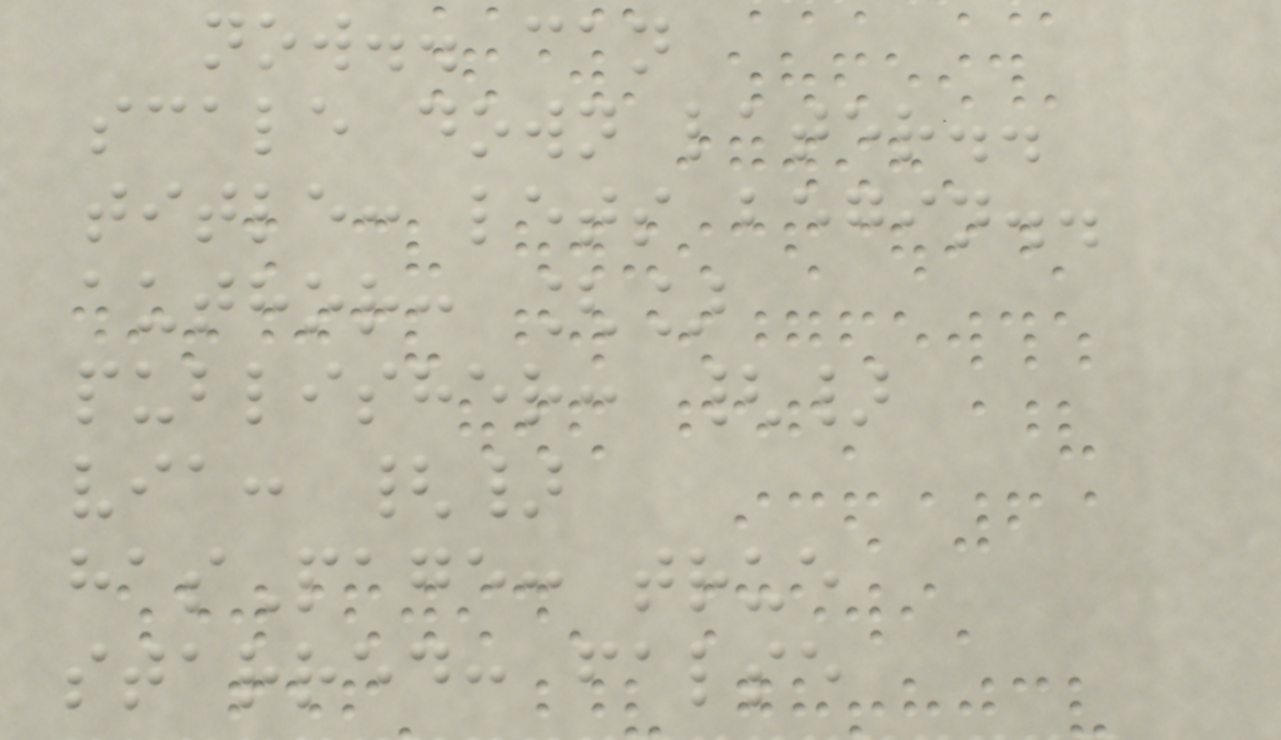now.. can
scale down later..
title: lets begin..
author: []
publisher: {}
via: {}
hasPage: true
starred: false
